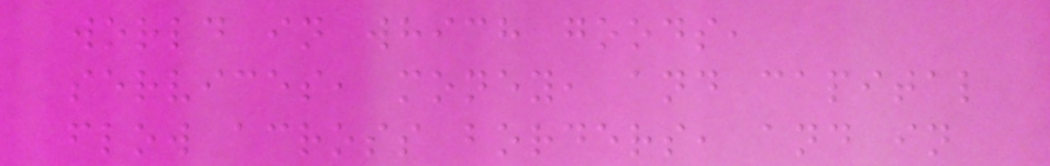world in which goods,
services, money, and capital
flow across borders, and in
